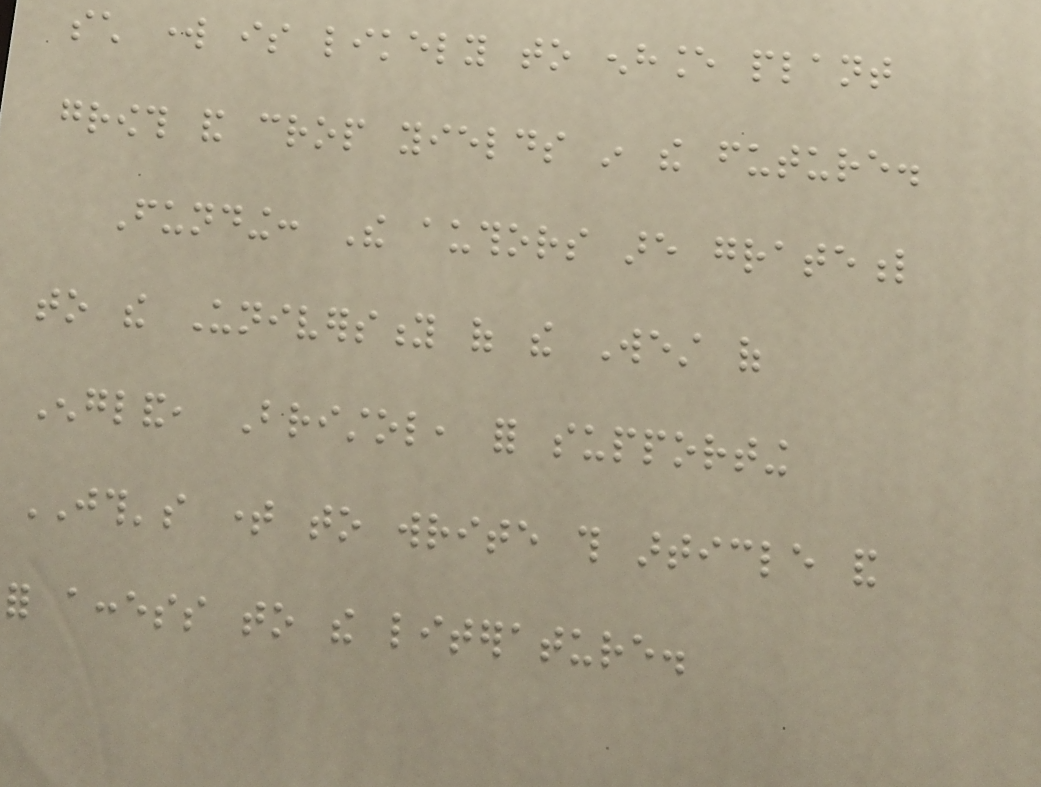such work is likely to enhance plant
growth and crop yields in the future.
Funding: The authors are grateful
to the University of the West of
England, Bristol, for supporting
JTH's time to write this article and
for access to the literature.
